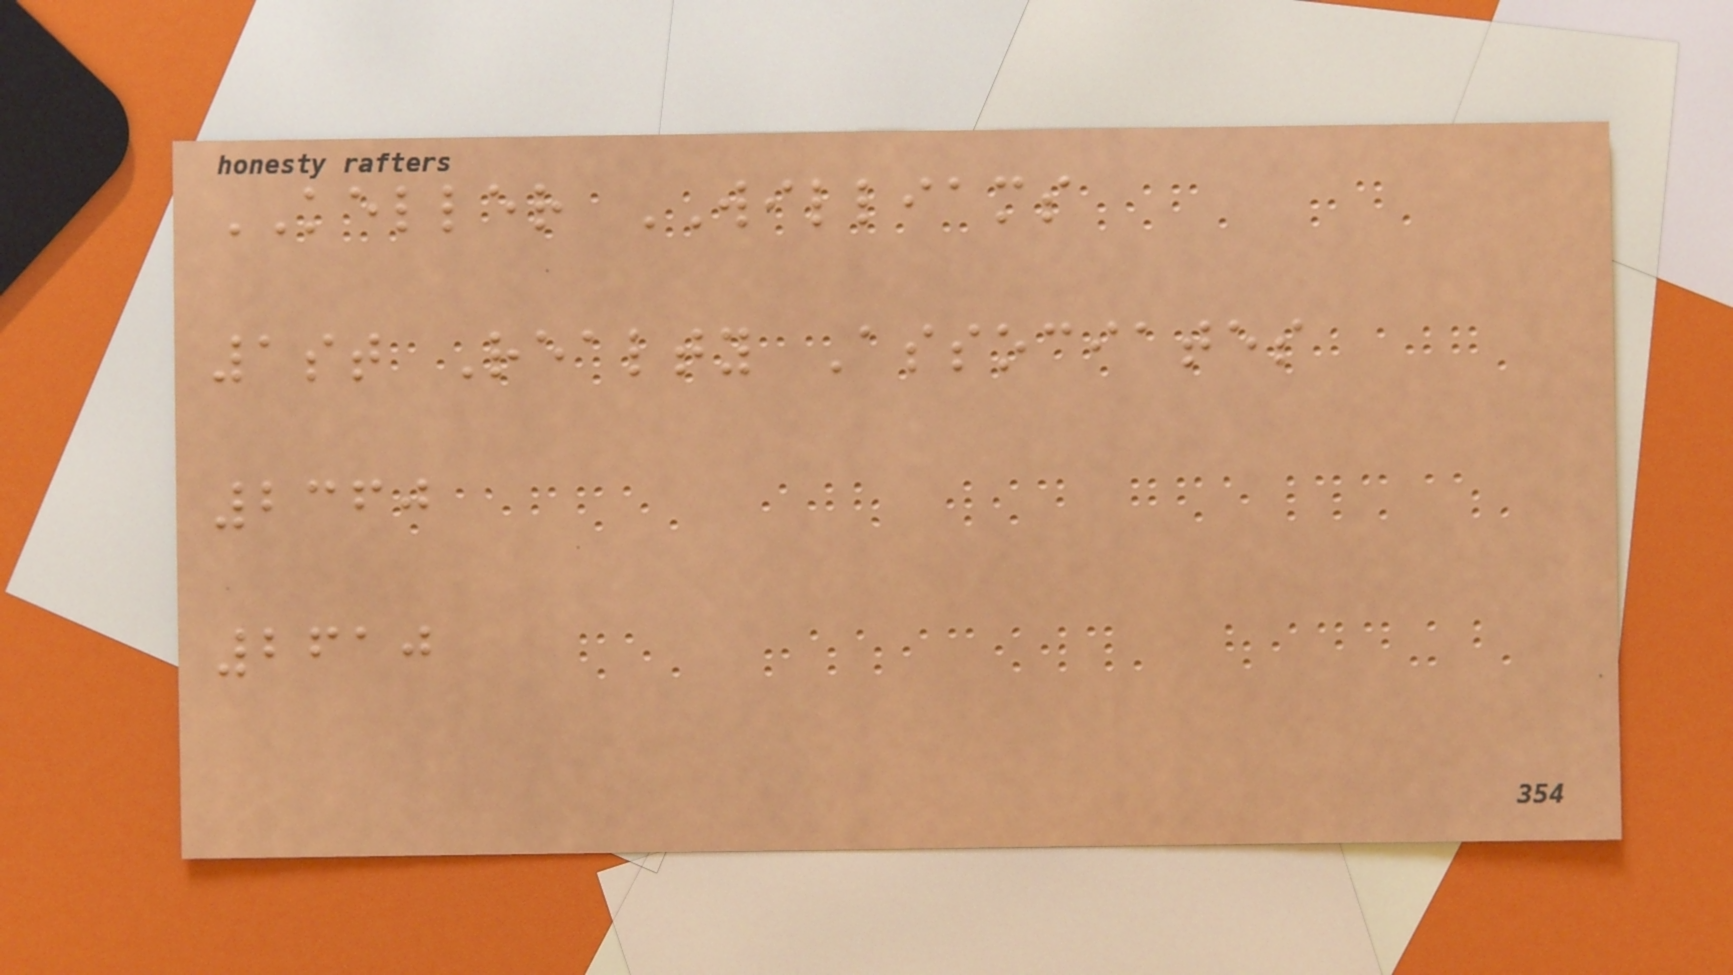KELLER WILLIAMS
1st Realty Associates
2360
2610
